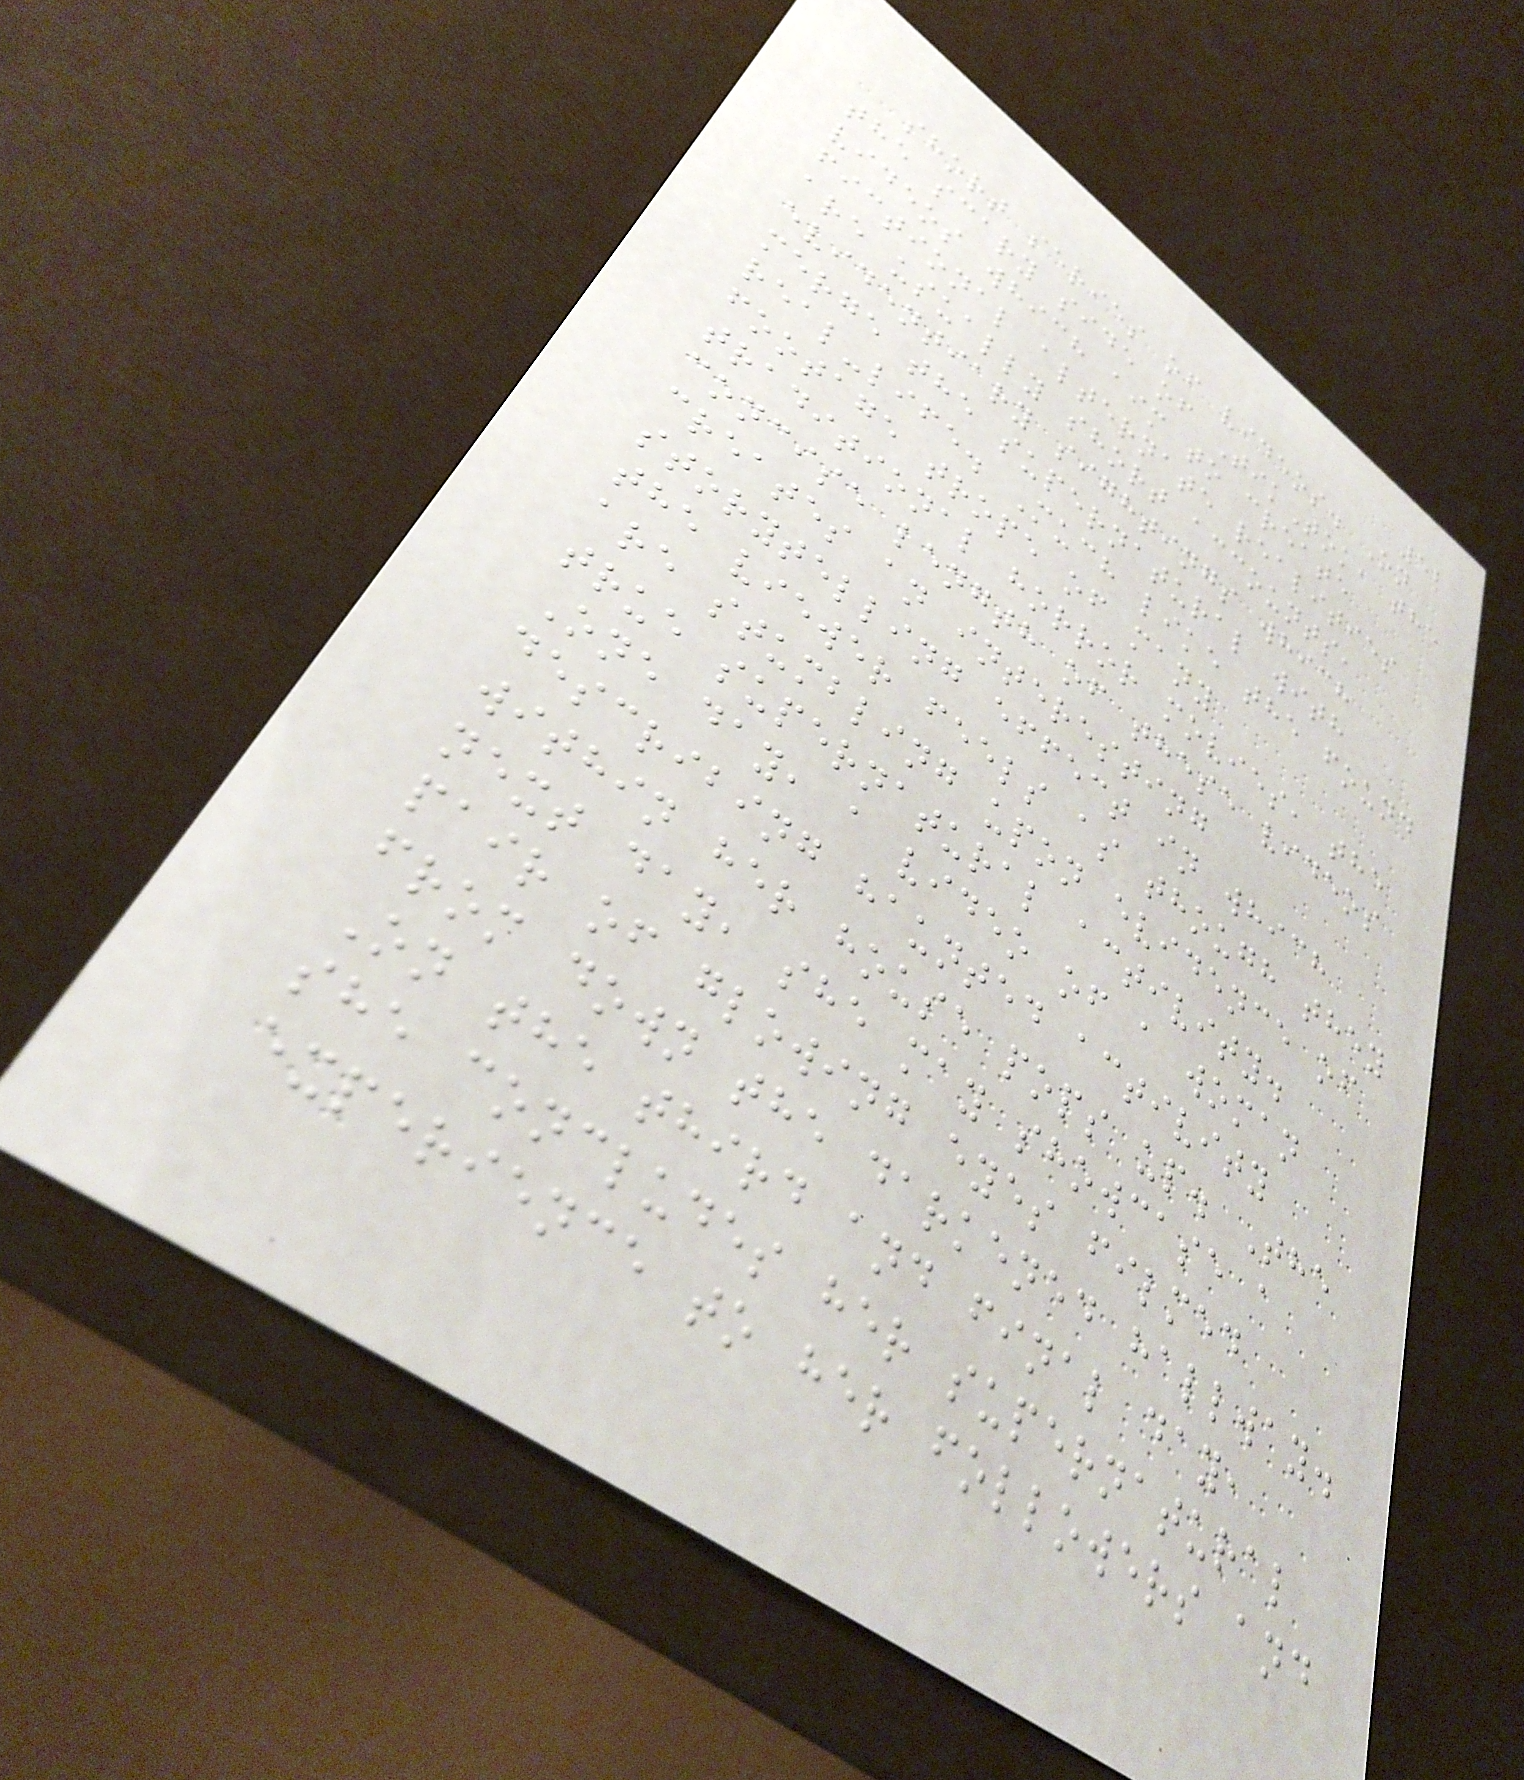52
short series of videos. On
the scary side of TikTok, the
videos which aim to create
fictional alternate realities
are usually short accounts,
evidentiary sightings which
merge the supernatural with
real-life. Much like the found
footage trope of many
traditional horror movies, the
concise length of these videos
creates an interesting
storytelling effect in which
the viewer feels as though they
are stumbling upon evidence of
true supernatural activity.
One day, a video of a woman
describing haunted activity
within her house pops up. The
next day, she may showcase a
pair of glowing eyes filmed
from down the darkened hallway.
On the third and final day,
she concludes her supernatural
experience to her followers and
